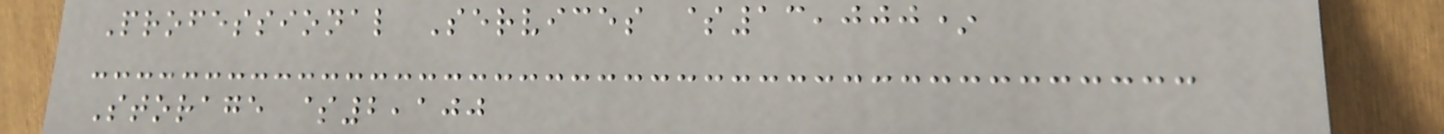Professional Services $13,000*
Storage $2,100
